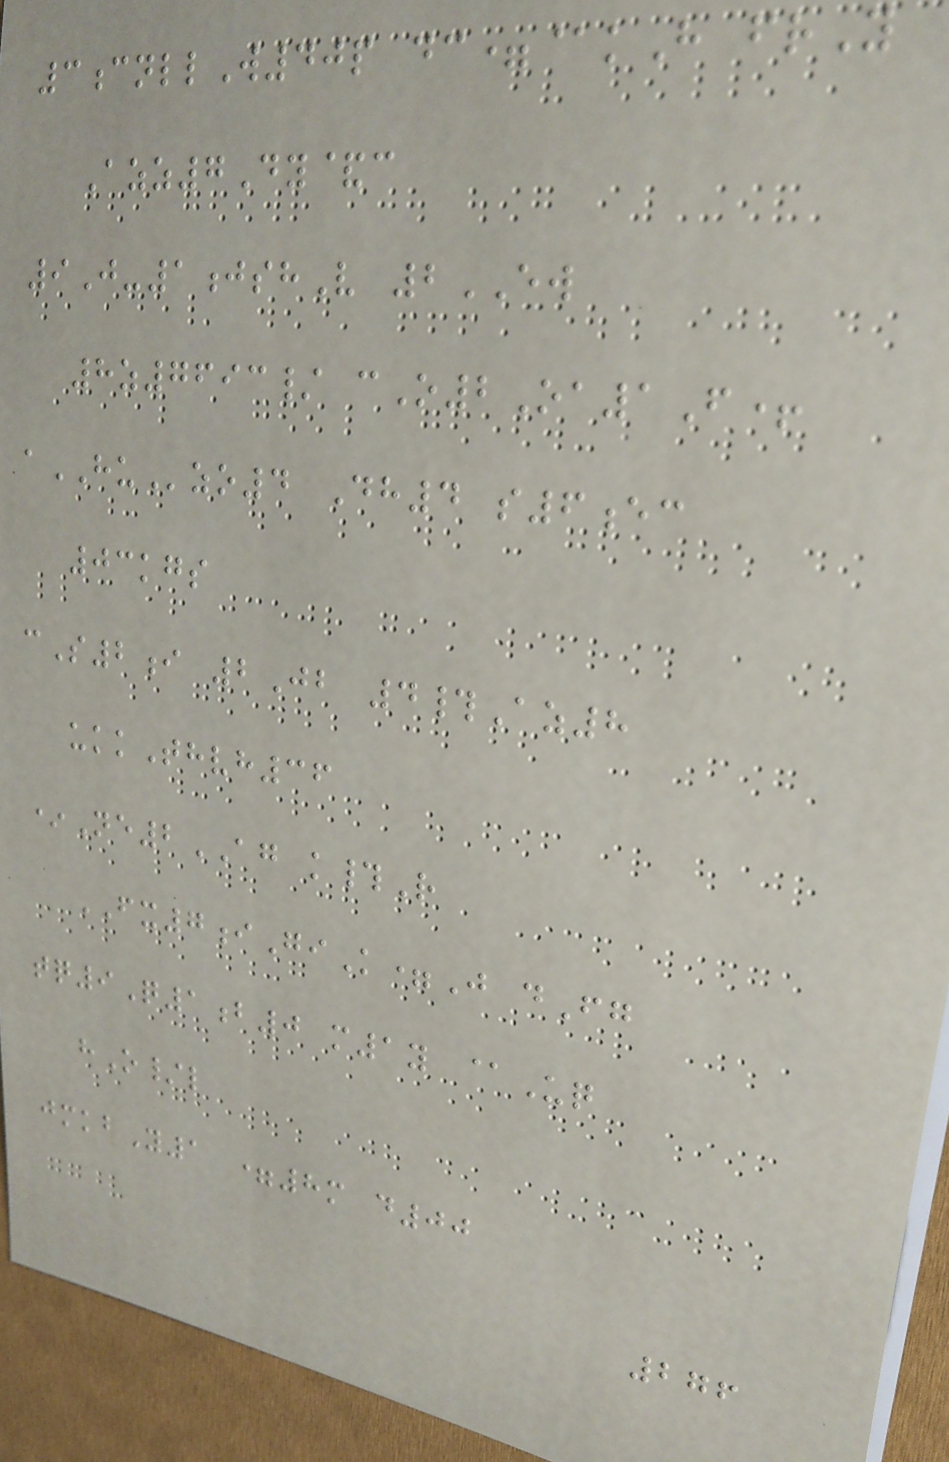3cnllW40p dc=@kH frY
Azz7Dy&c
9J-1jshV 2EW
8z7693/ cO2Oa1F+
aHUzo4 Dh4 s6ec
03kgs
cS2i 2Jb 4#Az8
ukkThvh36
*Ne2AG k#R
FX7iGiK=J dFg
tq9Q1b0 m1y @Uq
hO/l
jmkbY1 =8m d00
276
